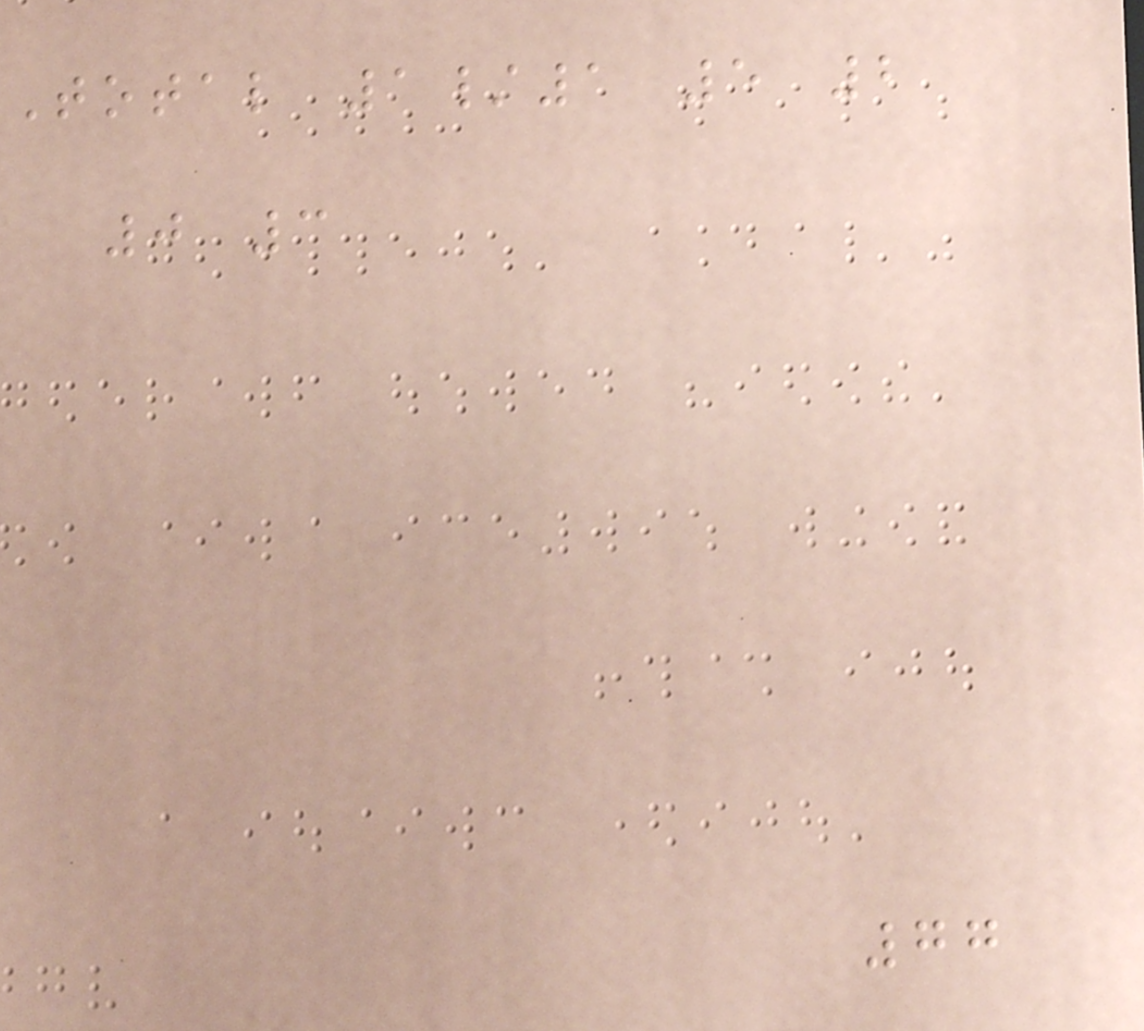Total 1/1 5 2
0 3
77
